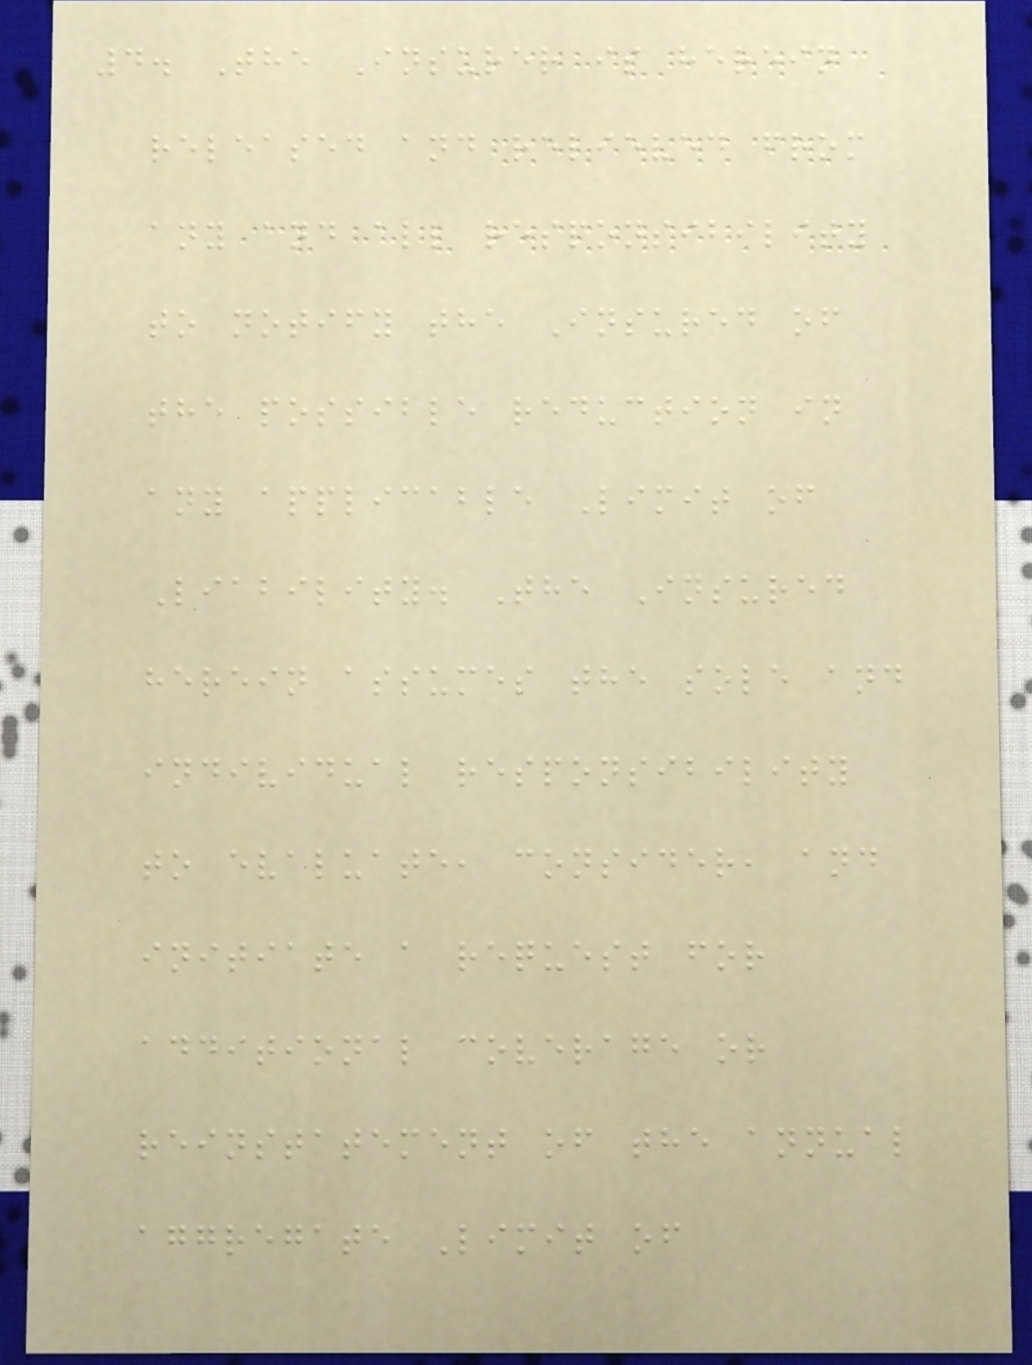4. The Insurer is herein
released and relieved from
any and all responsibility
to notify the Insured of
the possible reduction in
any applicable Limit of
Liability. The Insured
herein assumes the sole and
individual responsibility
to evaluate, consider, and
initiate a request for
additional coverage or
reinstatement of the annual
aggregate Limit of
